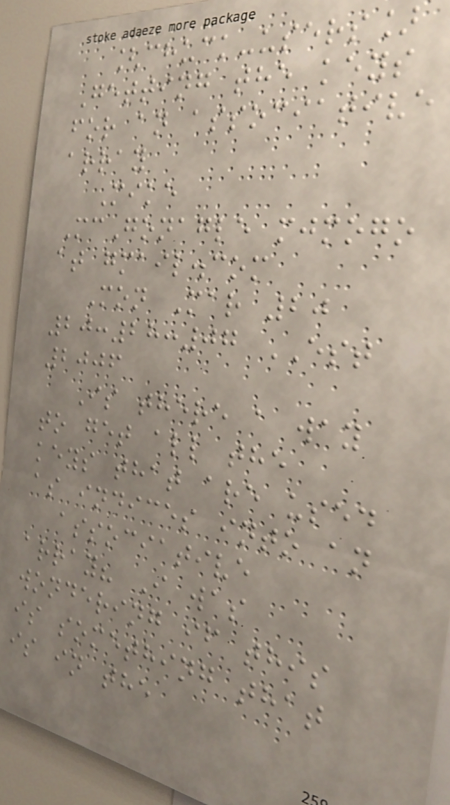[chuck-users]
Getting the keys
for an associative
array
Mike
McGonagle mjmogo
at gmail.com
Mon Mar 20
20:28:07 EST
2006
Is there a way
to get all the
keys that are used
as indices into an
associative
array? I was
wondering if this
is something that
is in the
